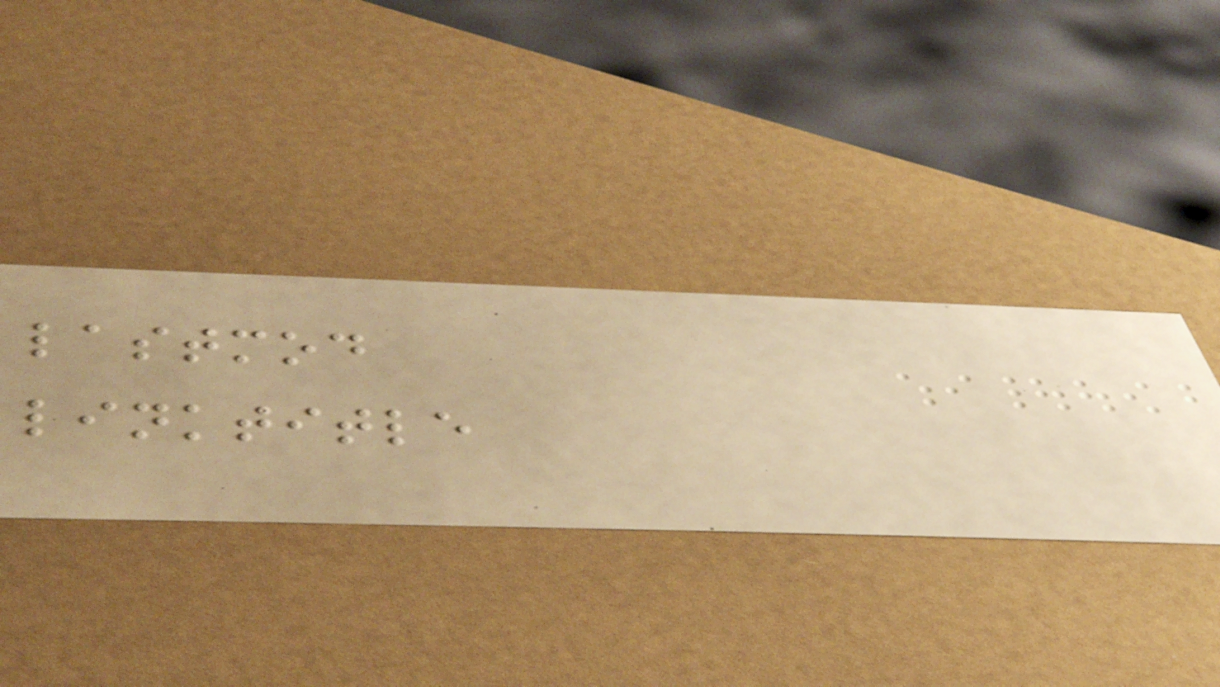lastmod
linktitle
